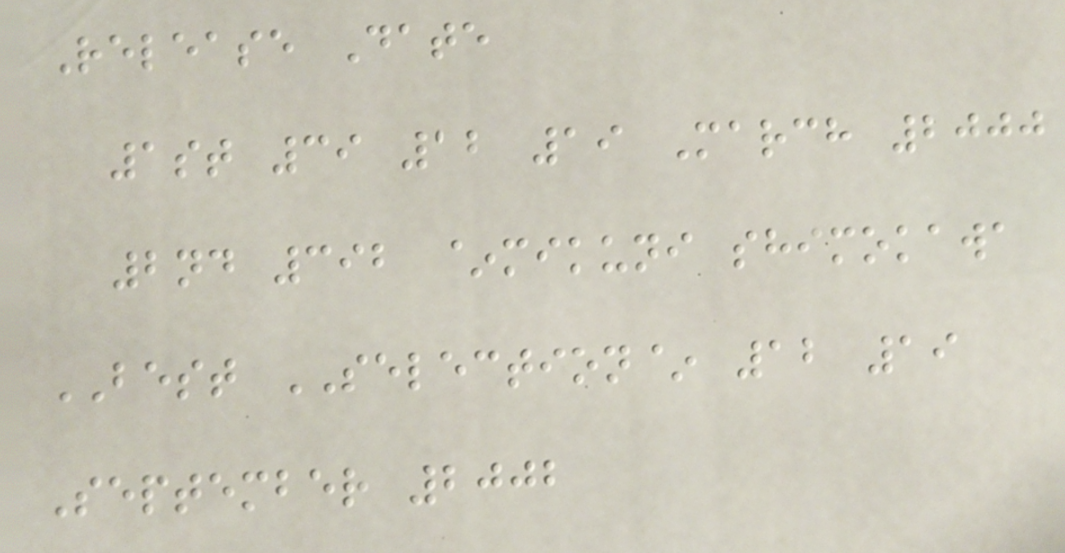Release Date
1st 39 12 19 March 2000
2nd 392 ~mikuni shimokawa
BEST SELECTION~ 12 19
September 2002
